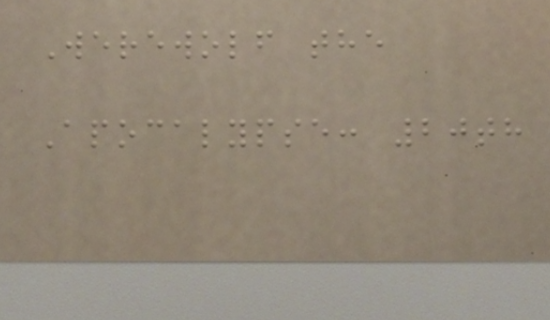Werewolf the
Apocalypse: 20th
